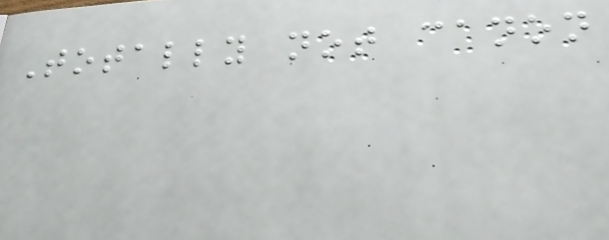Totally not canon
